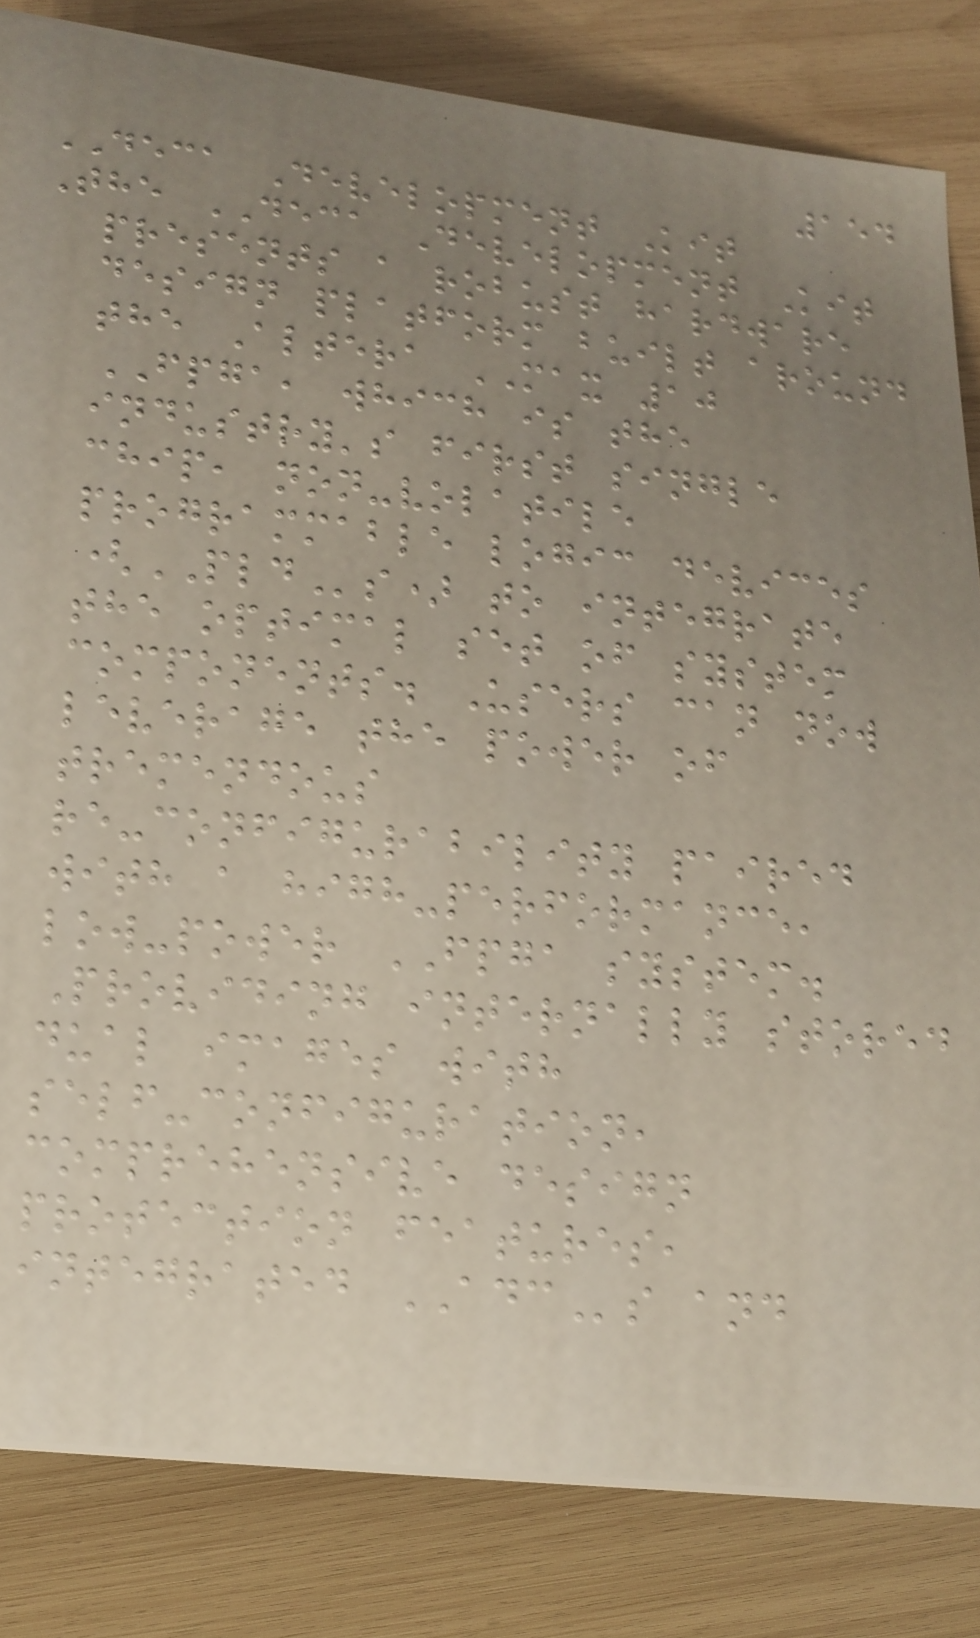154
DECA Development Kit
The DECA Development Kit
presents a robust hardware
design platform built around
the Altera MAX 10
FPGA, which is the
industry's first single
chip, non-volatile
programmable logic devices
(PLDs) to integrate
the optimal set of system
components. Users can now
leverage the power of
tremendous
re-configurability paired
with a high-performance,
low-power FPGA system.
Providing internally stored
dual images with
self-configuration,
comprehensive design
protection features,
integrated ADCs and
